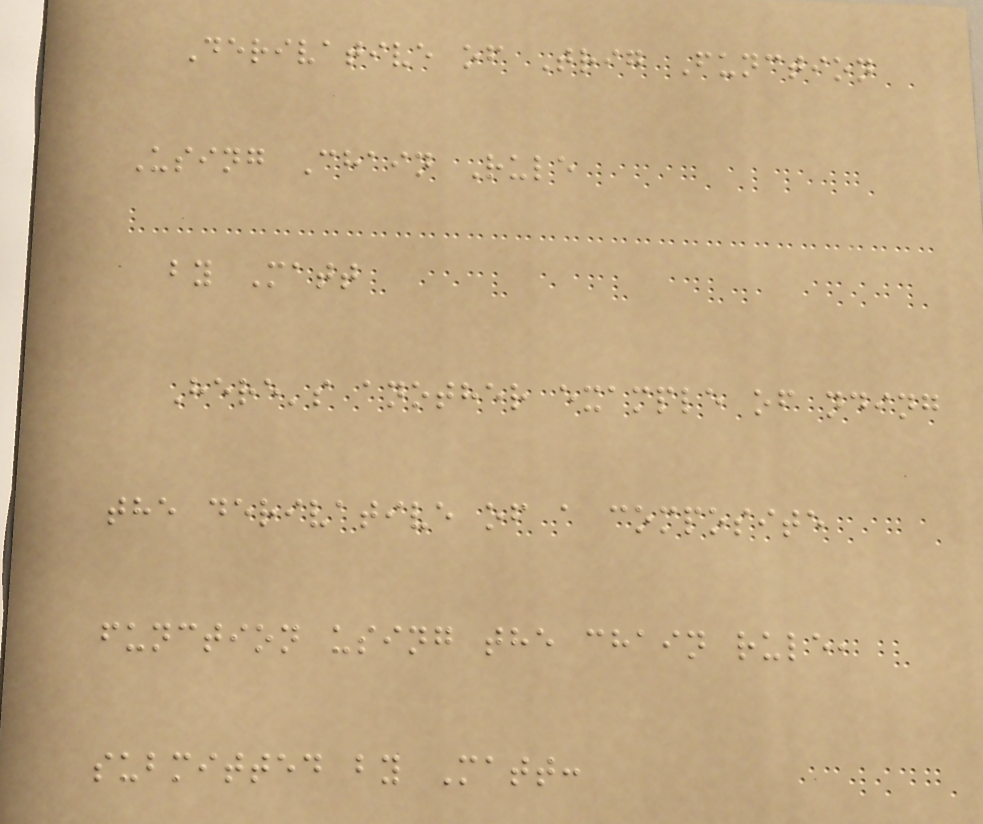Derivative of Trig Function
Using Chain Rule
by Matt
Here's another example of nding
the derivative of a composite
function using the chain rule,
submitted by Matt:
